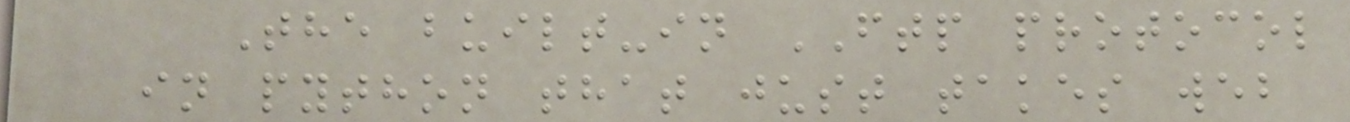The built-in FTP protocol
in python that just takes web
